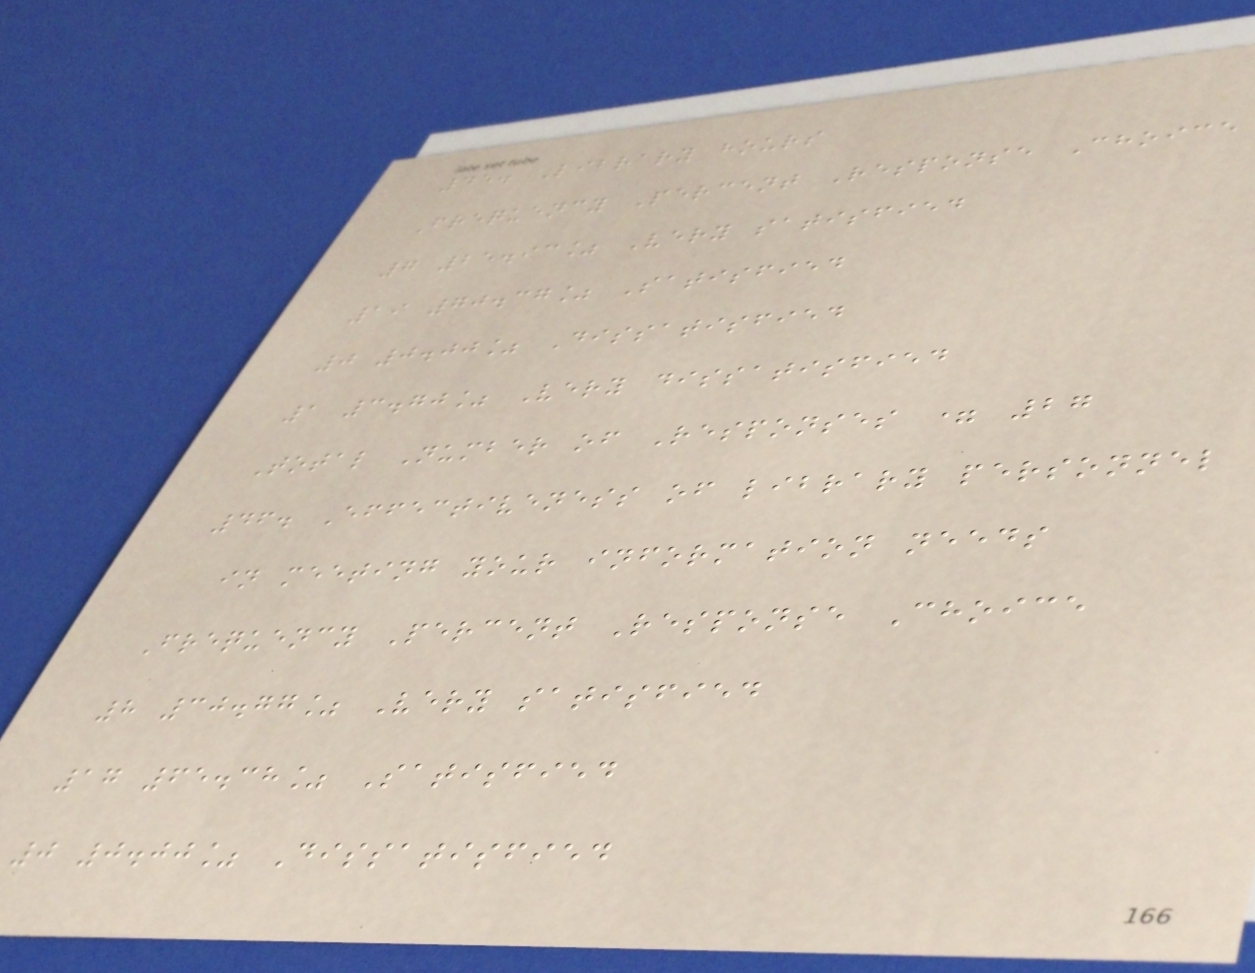45. Library hours
Frequency Percent Response Choice
7 25.93% Very satisfied
19 70.37% Satisfied
0 0.00% Dissatisfied
1 3.70% Very dissatisfied
Total Number of Responses = 27
46. Effectiveness of library personnel
in meeting your information needs
Frequency Percent Response Choice
8 30.77% Very satisfied
17 65.38% Satisfied
0 0.00% Dissatisfied
